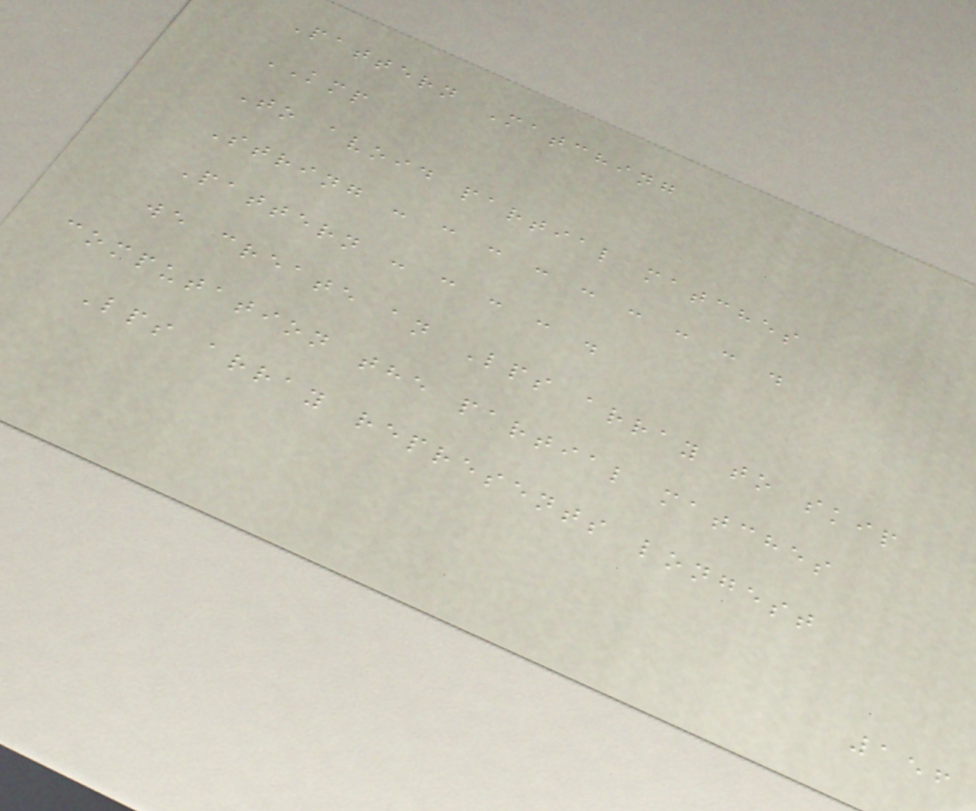Pattern Matching
KMP
To avoid partial matches
String : c c c c c c c d
Pattern : c c c d
we create an Lps array to skip
computation the partial matches
Lps array represents longest
156
